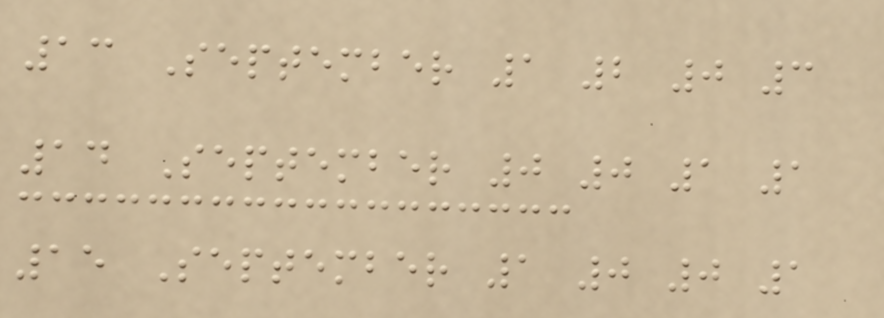13 September 1 2 0 3
14 September 0 0 1 1
15 September 1 0 0 1
